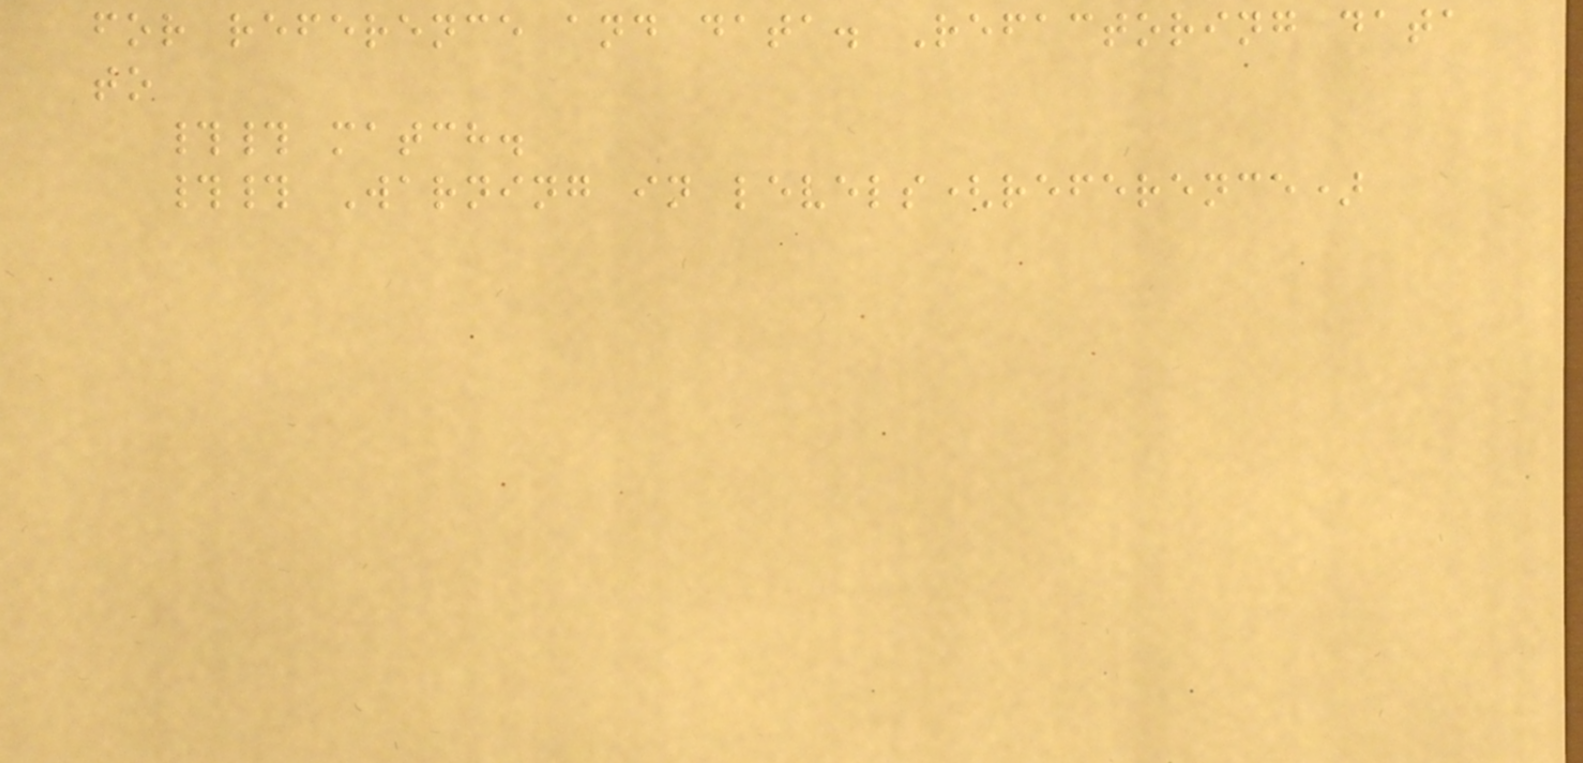for reference and data. Refactoring data
to
## match.
## Warning in levels(reference)
